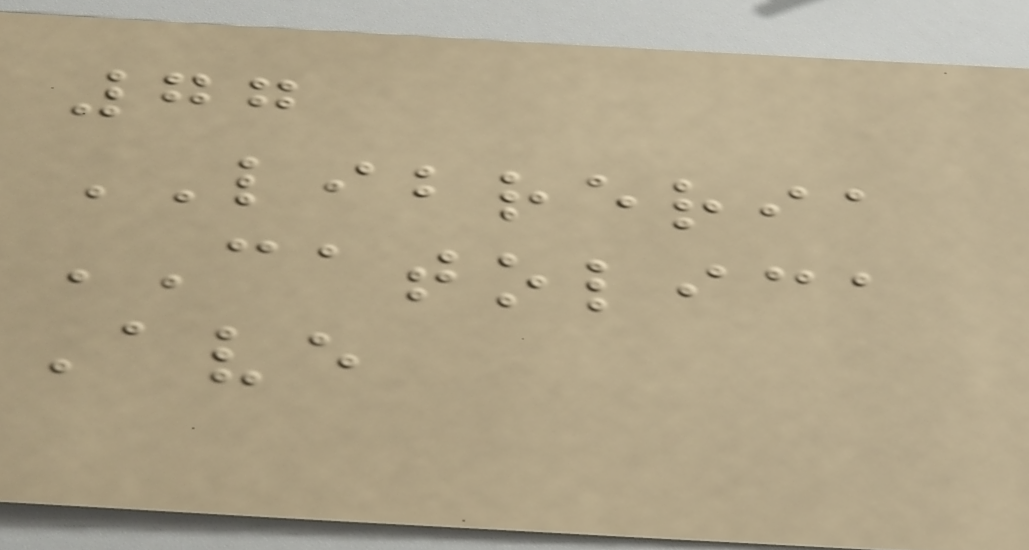77
LIBRERIA
CATOLICA
Ave
